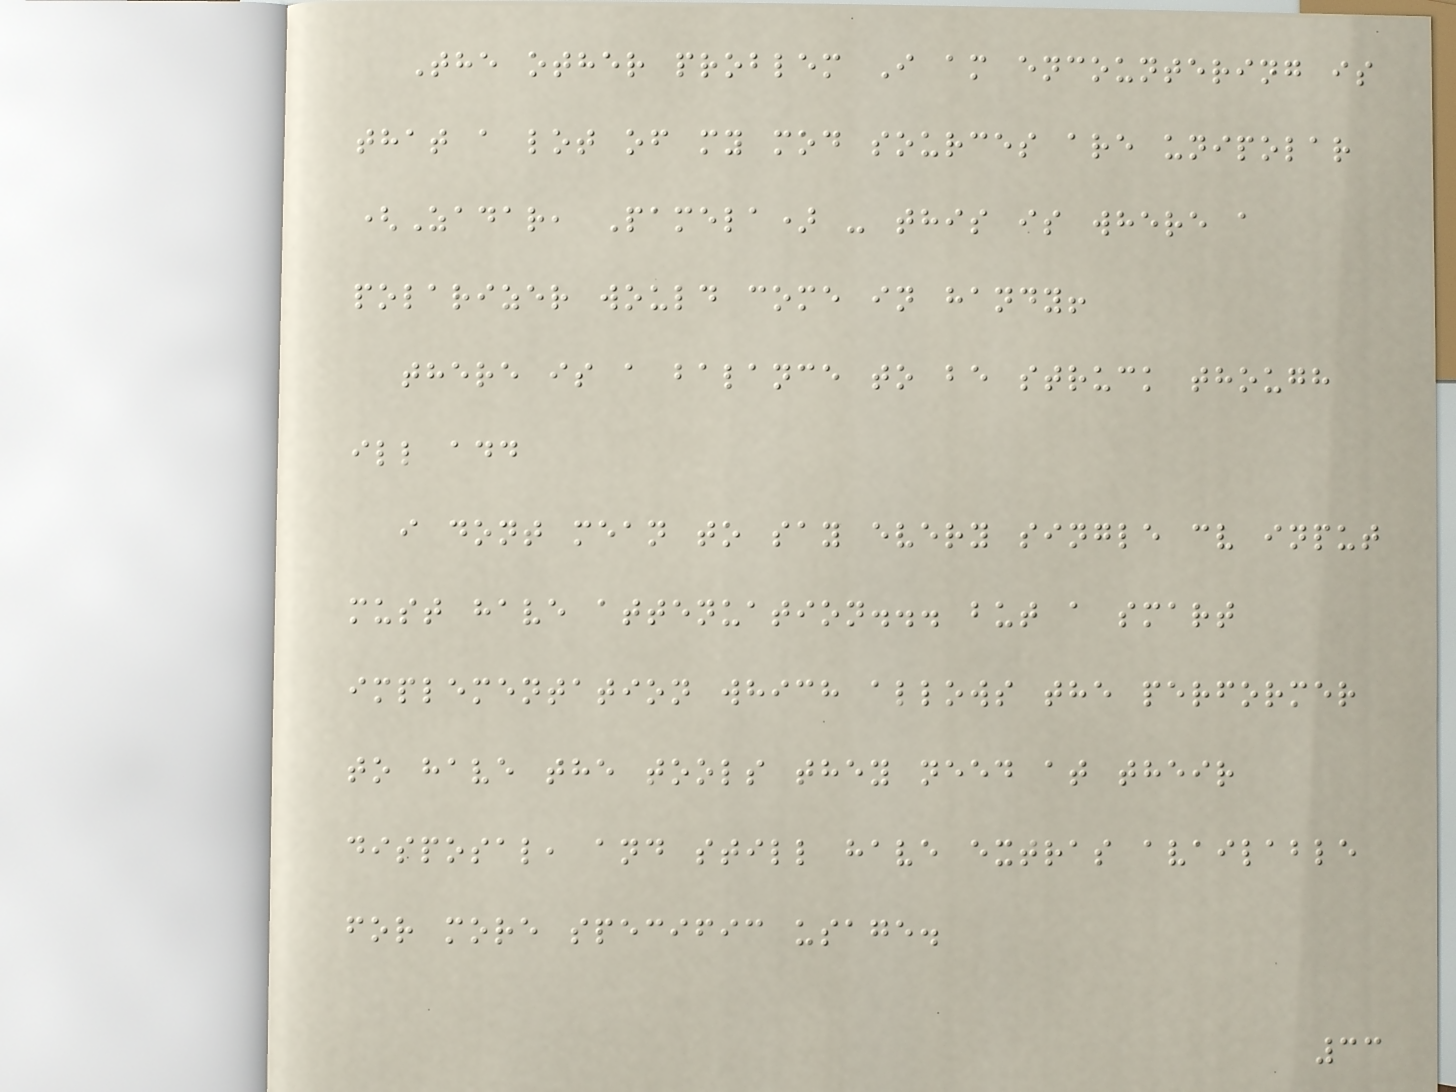The other problem I am encountering is
that a lot of my mod sources are unipolar
(Zadar, Pamela) - this is where a
polarizer would come in handy!
there is a balance to be struck though
ill add
i dont mean to say every single cv input
must have attenuation... but a smart
implementation which allows the performer
to have the tools they need at their
disposal, and still have extras available
for more specific usage.
33
